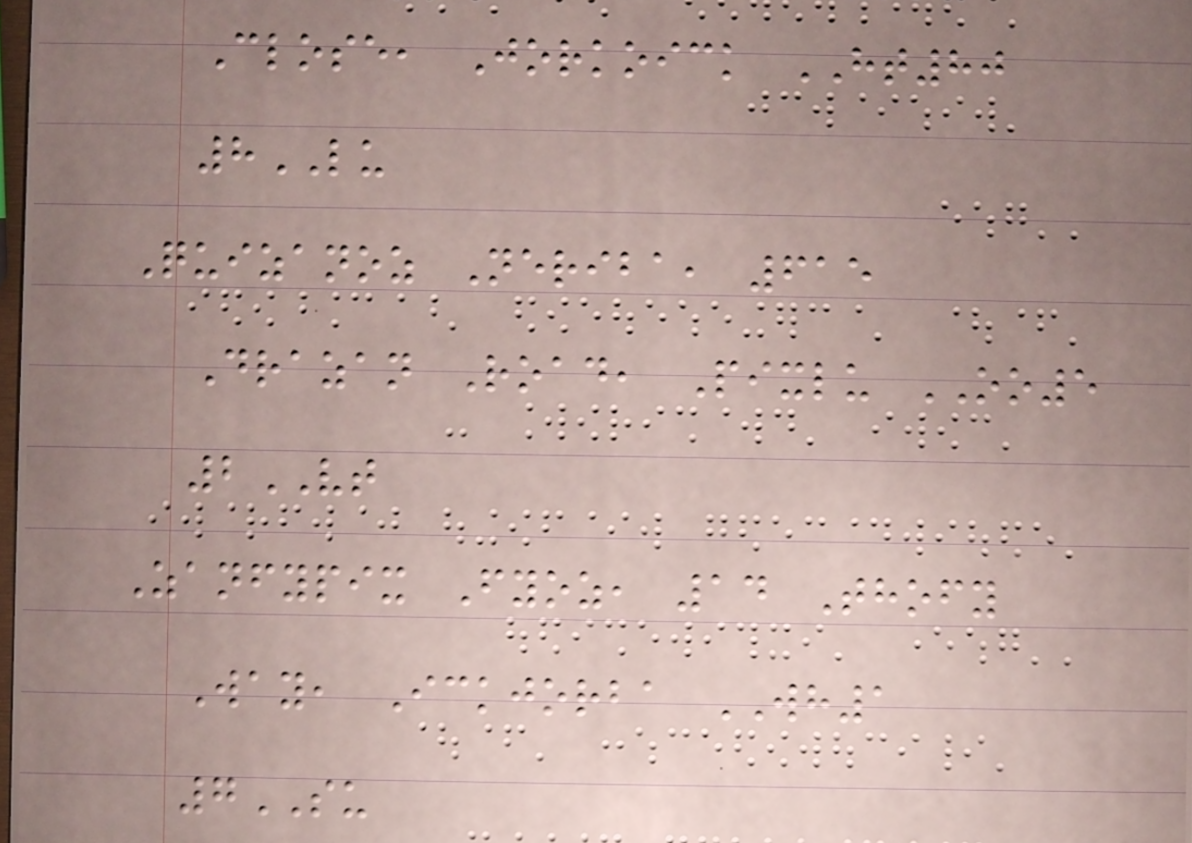Close, Jorkoick HT80
8LU
Quizanoz Neriba, 615
Drazan Road, Pixlu OO5
2VT
Zanfypix Fyoz, 14 Thofy
Way, Ickjorba WH1
7SU
